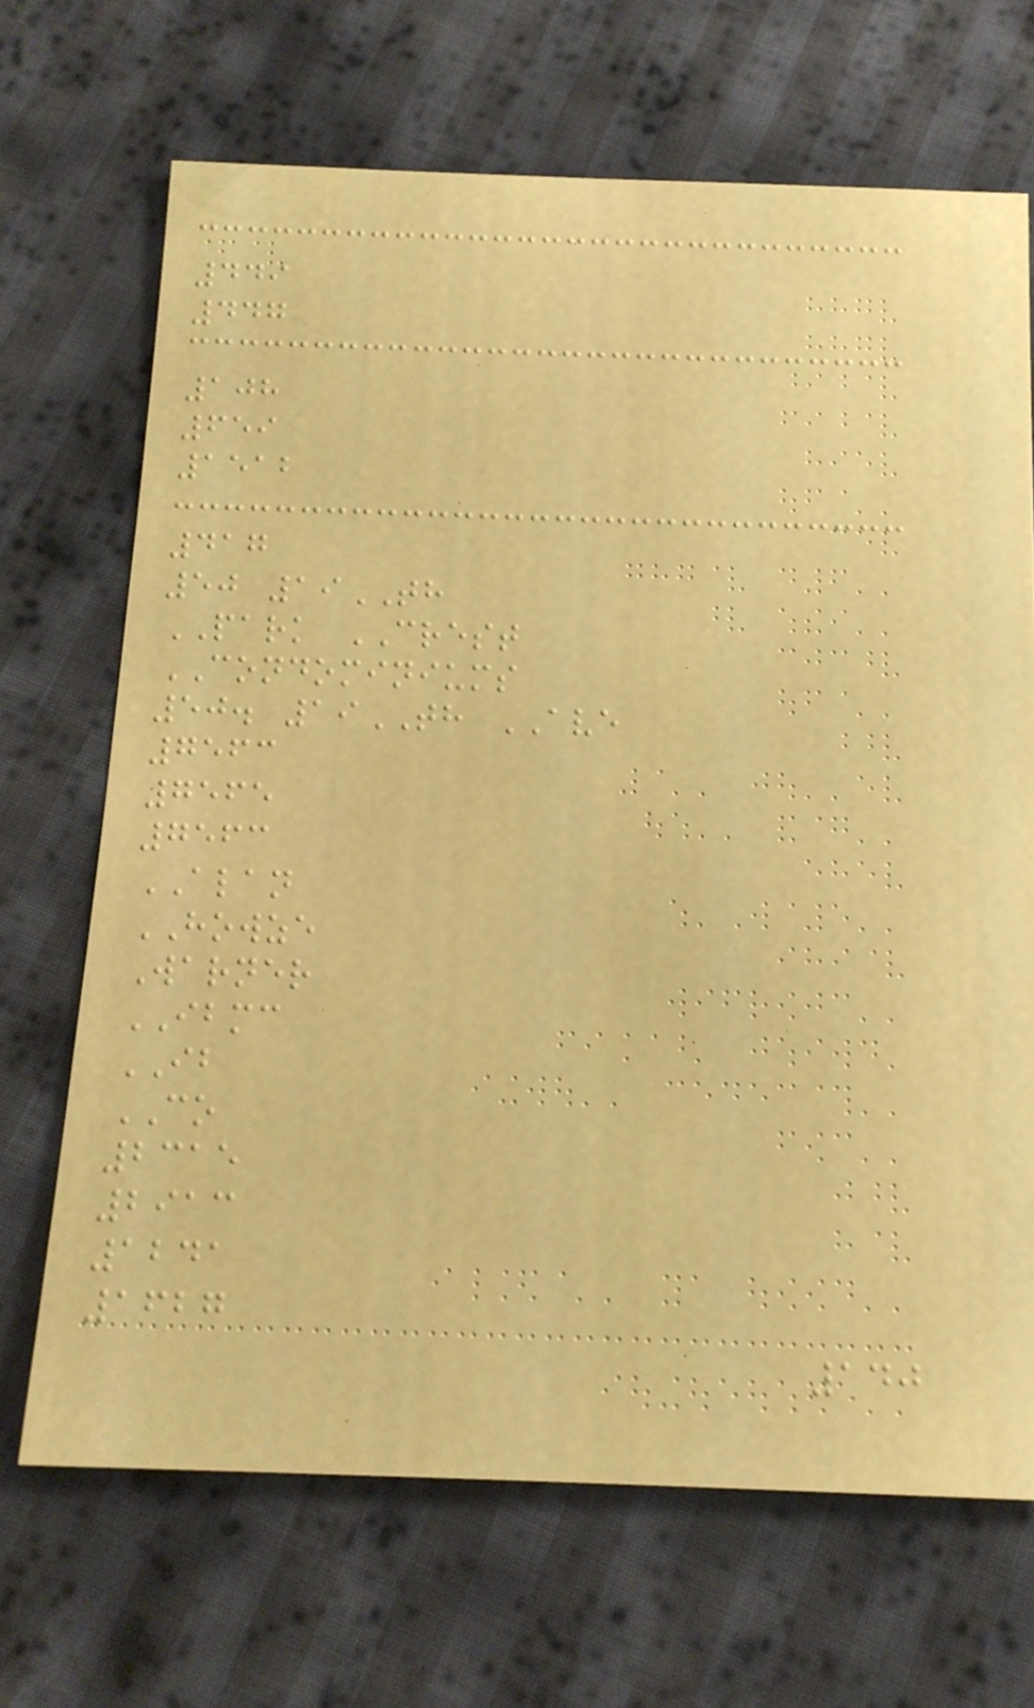449
447
108
659
1512
417
50 19TH
PARK CREST
CONDOMINIUMS
50. 19TH AVE
7563
7565
7563
ALAN
HOWZE
Warner
IBMC
IB
CO
2315
2913
1241
1627
140
